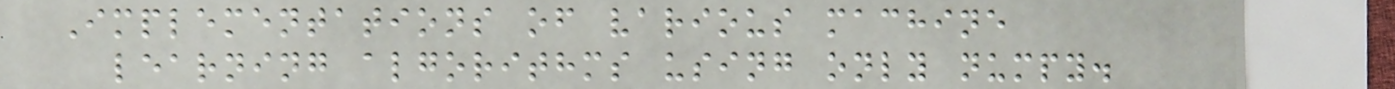Implementations of various machine
learning algorithms using only numpy.
